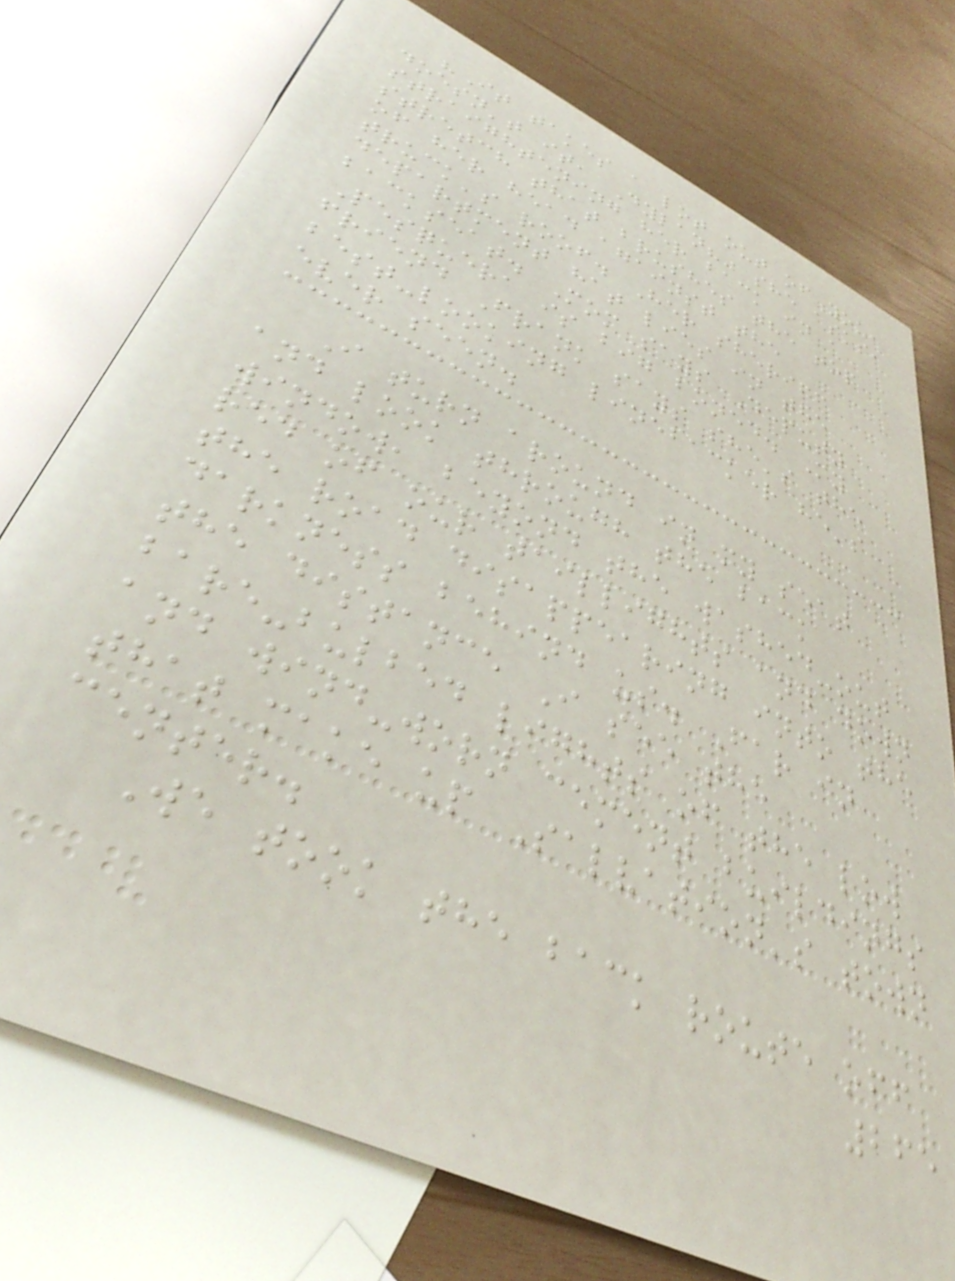"It takes a lot out of you,
doesn't it, Dylan?" she asks,
straightening her back in a
stretch that brushes the top
of her head against the
truck's roof. Her sheriff
department hat lies in the
backseat. Mom says Deputy
Pesquera is big boned. My
friend Frank says she's the
best-looking linebacker he's
ever seen.
I turn around in my seat
and look through the back
window, beyond the washed-out
red of our taillights and down
the road disappearing into the
darkness behind us. Far in
the distance I see the
bare-bulbed lights of the low
and wind-worn cement buildings
that make up Salvation's town
center.
We took the back route off
265
